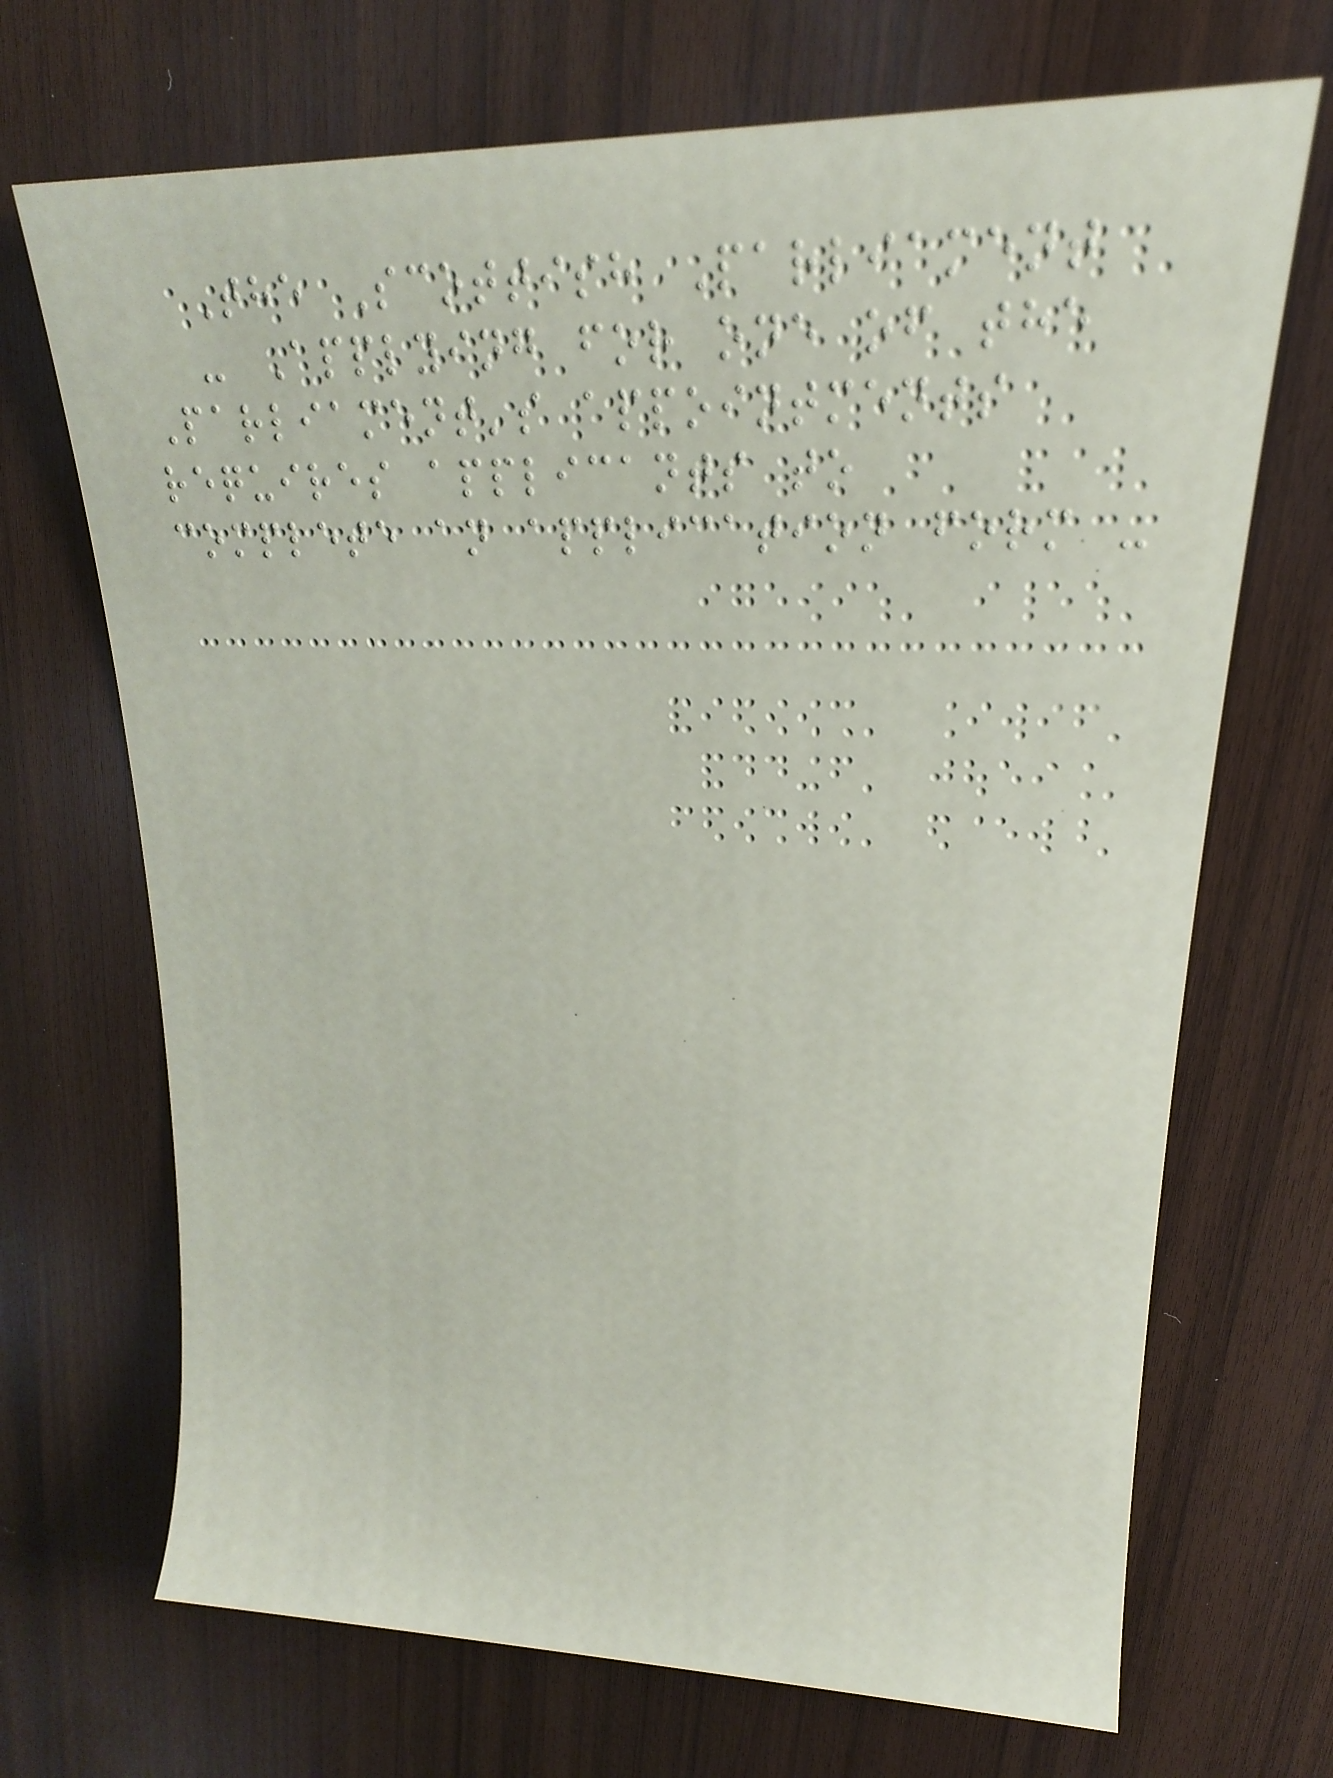The Scottish Parliament
- Applying for one of the
Parliament's appointments
requires applicants to
complete an application form -
